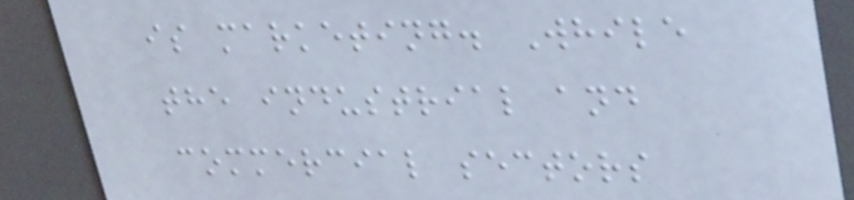is marketing. While
the industrial and
commercial sectors
